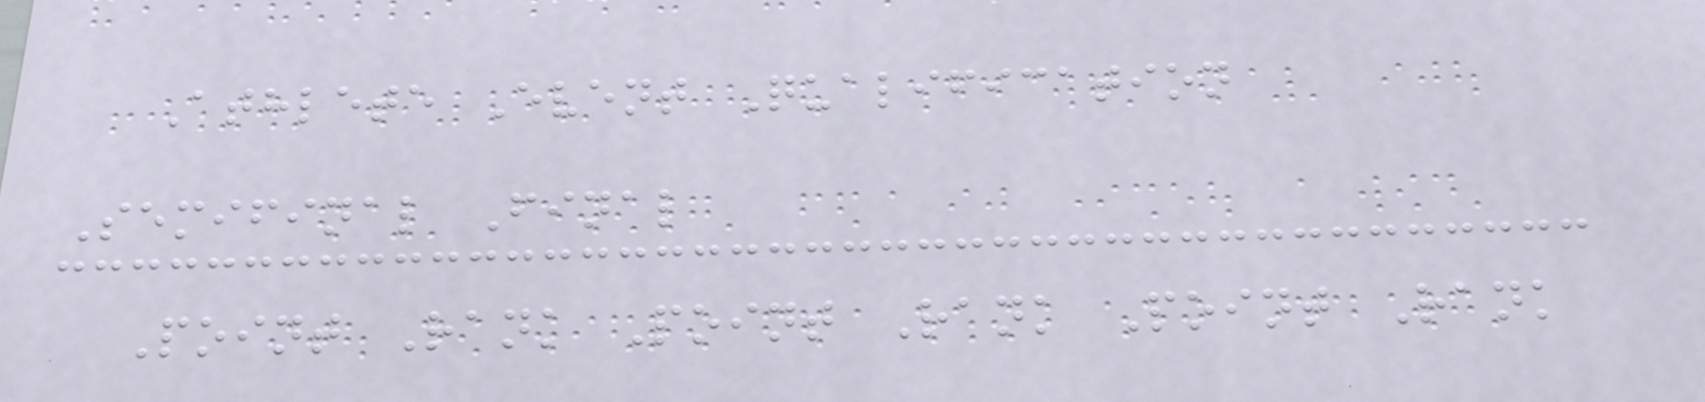Athlete Event Qualification
Semifinal Final
Point Rank Point Rank Point Rank
